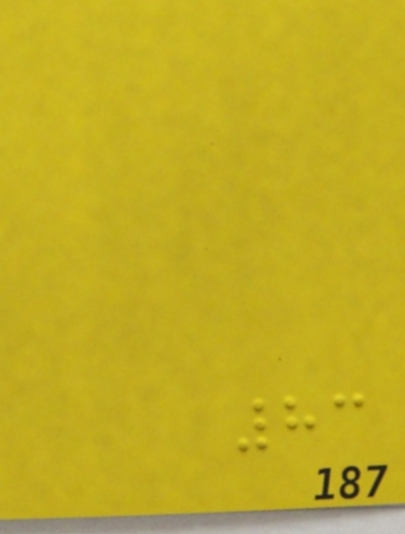83
